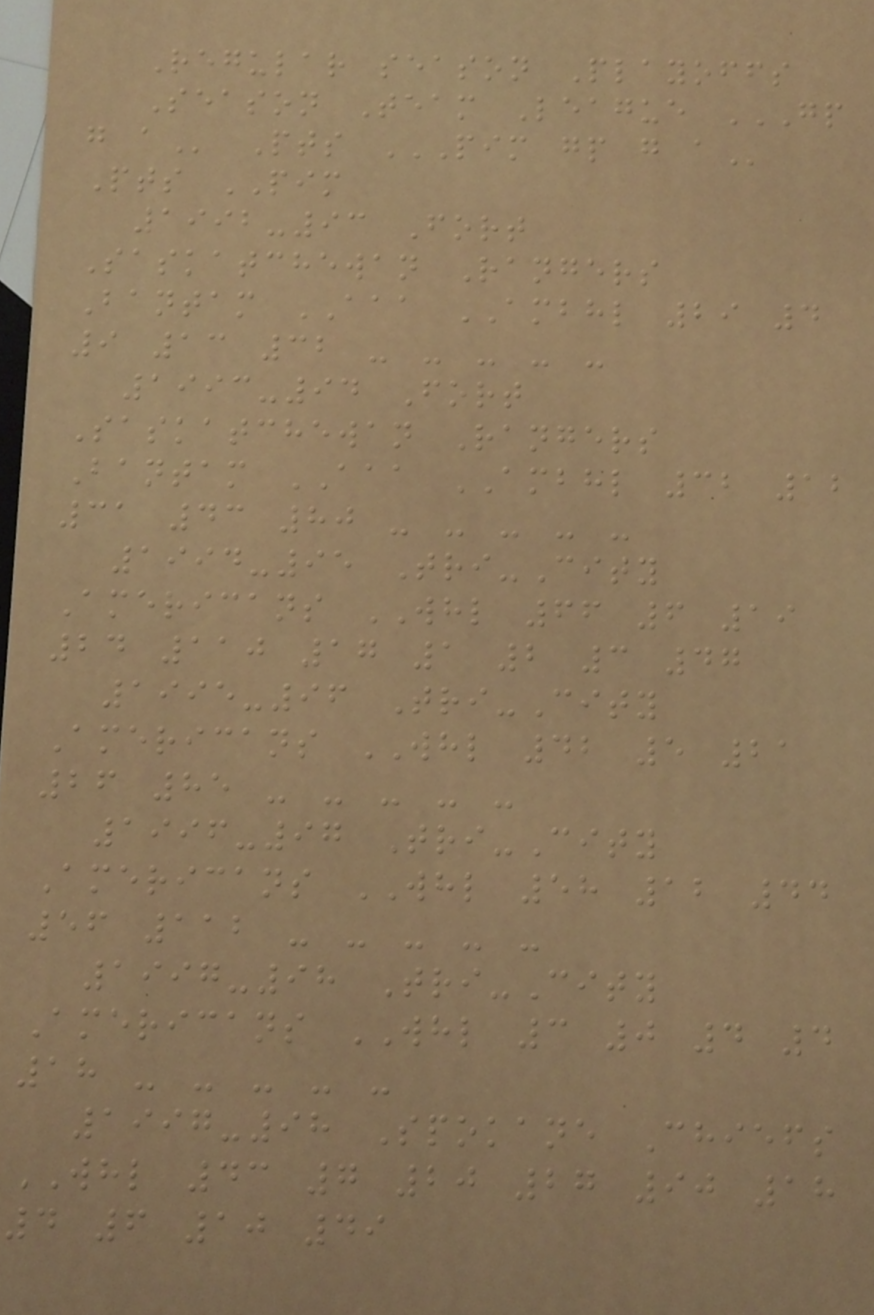Regular season Playoffs
Season Team League GP
G A Pts PIM GP G A
Pts PIM
1992-93 Fort
Saskatchewan Rangers
Bantam AAA AMBHL 29 4
9 13 32 - - - - -
1993-94 Fort
Saskatchewan Rangers
Bantam AAA AMBHL 32 12
31 43 80 - - - - -
1994-95 Tri-City
Americans WHL 66 6 19
24 110 17 1 2 3 47
1995-96 Tri-City
Americans WHL 42 5 21
26 85 - - - - -
1996-97 Tri-City
Americans WHL 58 12 44
56 112 - - - - -
1997-98 Tri-City
Americans WHL 3 0 4 4
18 - - - - -
1997-98 Spokane Chiefs
WHL 43 7 20 27 90 18
4 6 10 49
